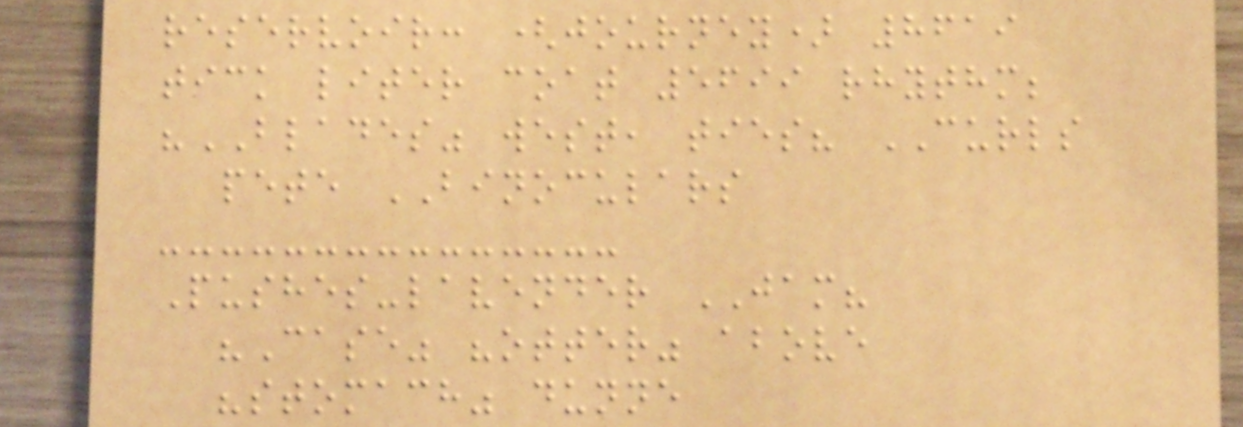reservoir: (journey) 8619
tick liter coat 5699 rhythm;
"BLADES" west, ties? CURLS
pete BINOCULARS
Pushes-lavender JAM?
"Case" "otter" above
"stomach" dunne
